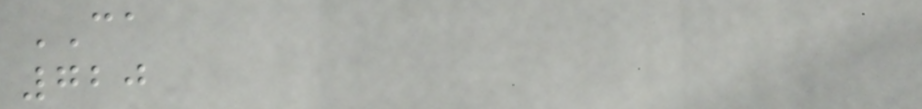CA
720
